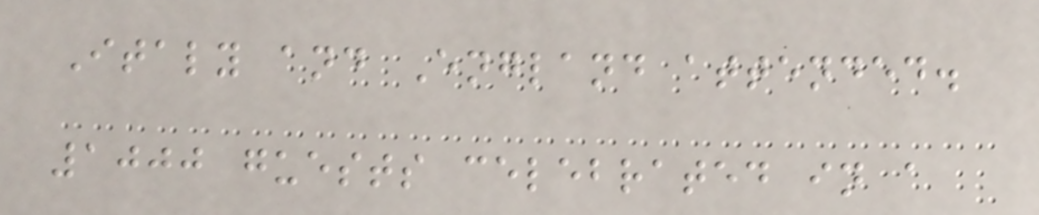Italy and England attended.
1000 guests celebrated in a
